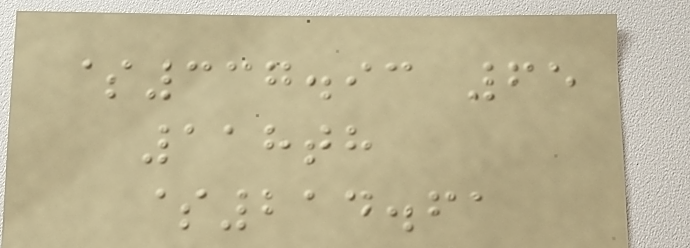$337.93 65
118th
$214.61
